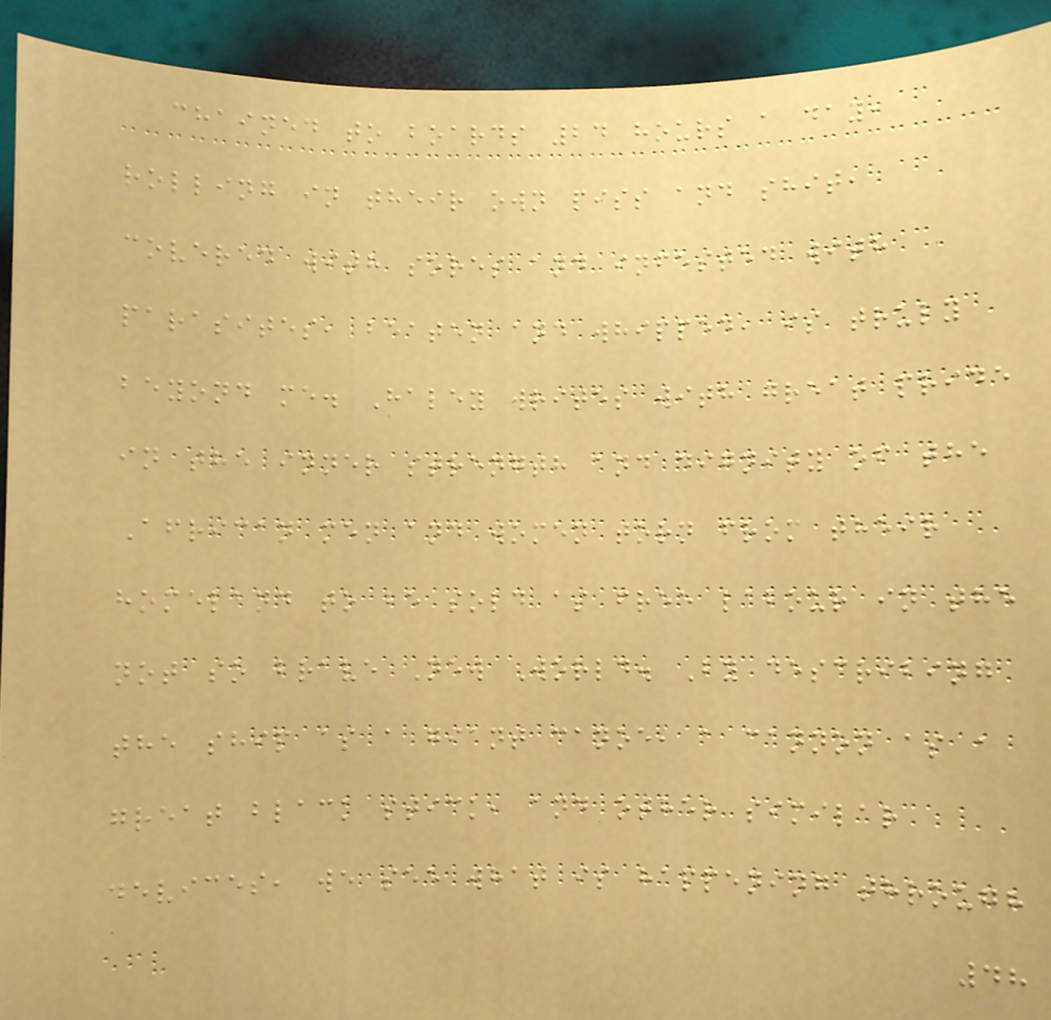chained to boards 24 hours a day,
rolling in their own piss and shit,
covered with sores and infested with
parasites, beaten and whipped, is truly
beyond me. Haley writes with great pride
in the inner strength and dignity of the
African men and women torn from their
homeland to be sold as free labour in the
not so brave New World. By describing
the ship as a giant canoe, a cannon as a
great black stick, and other similar
devices, we see what is happening through
48
